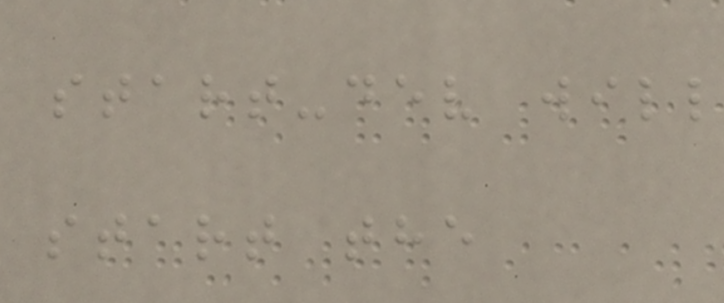start-dev will
start the
